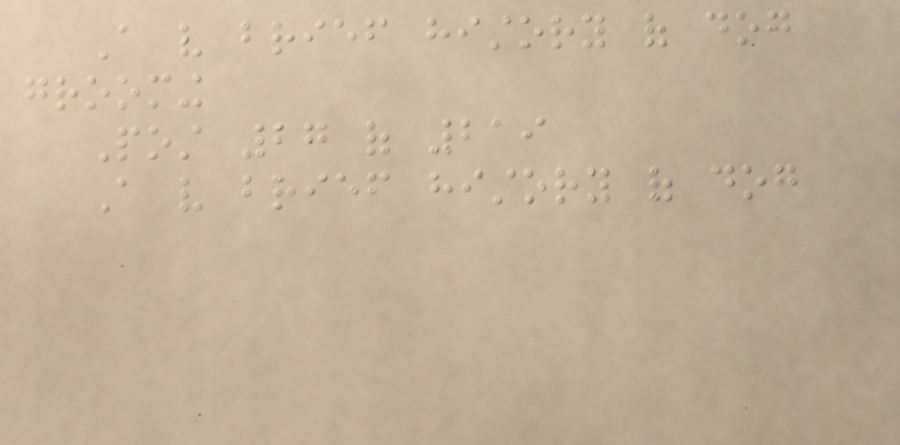A very brief history of dog
grooming
Post 27 of 219
A very brief history of dog
